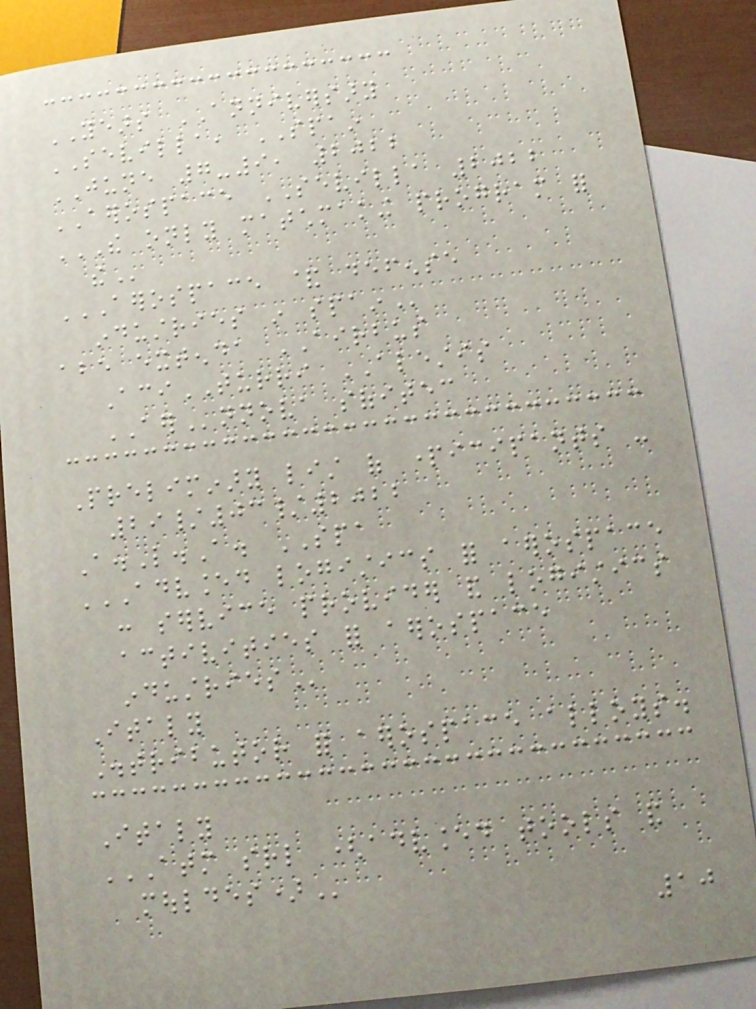YEARS ANNIVERSARY
SEVILLA, SPAIN
JUNE 7-9, 2022
AEROSPACE SEVILLA 2022
THE ONLY MATCHMAKING PROGRAM FOR
THE
AEROSPACE & DEFENSE
INDUSTRIES IN SPAIN
abe extenda AIRBUS
AciTURRI ALESTIS
AERnnova sofitec
Preliminary list of participants -
29/03/2022
A.L.A. SPA
ADVANCED LOGISTICS FOR AEROSPACE
: SERVICE PROVIDER AND LOGISTICS
ACTIVITIES FOR AEROSPACE
INDUSTRIES
Italy
Distributor for aerospace alloys.
Italy
ATM SRL (ADVANCED TOOLS AND
MOULDES)
10
